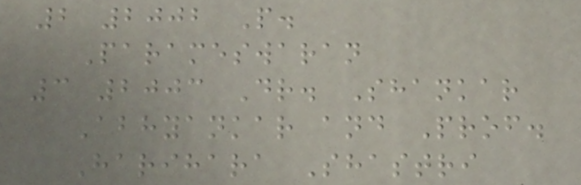2 2002 P.
Parameswaran
3 2003 Dr. Shankar
Abhyankar and Prof.
Harihara Shastri
